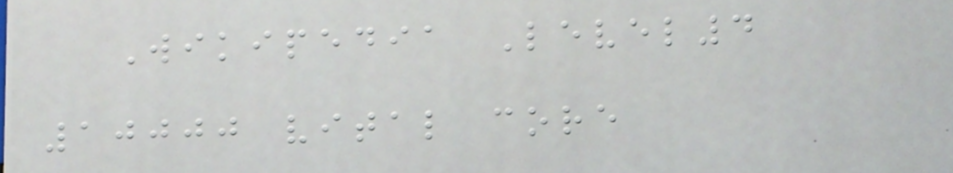Wikipedia Level4
10000 vital core
